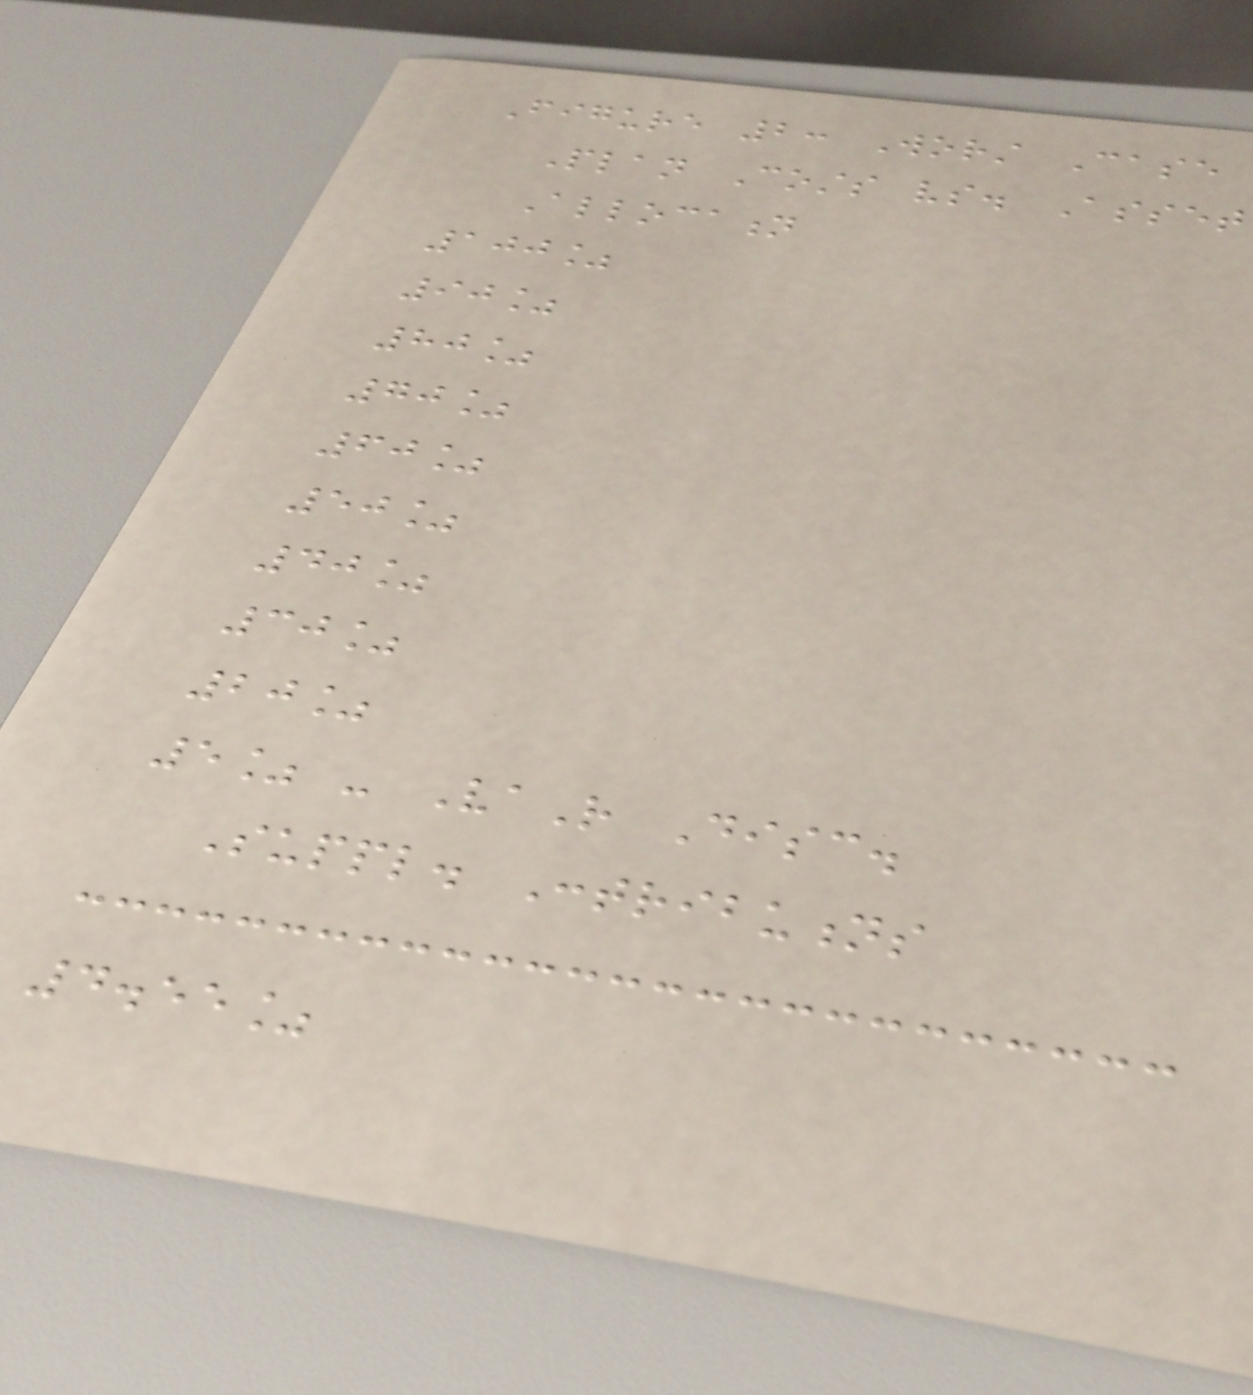Figure 2: Worst Case
Plan Costs vs. Asset
Allocation
100%
90%
80%
70%
60%
50%
40%
30%
20%
5% - VaR Disc.
Suppl. Contributions
4.55%
